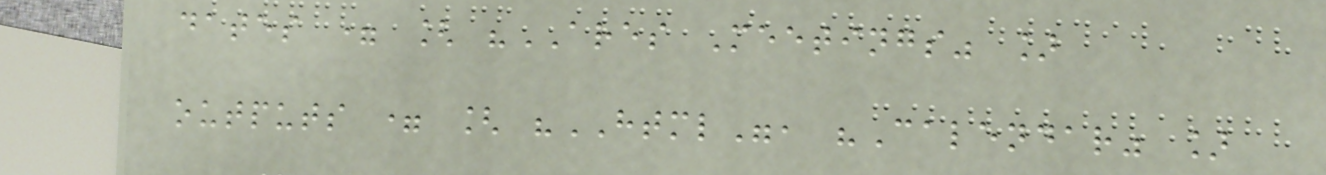dates = [ "ARES Meetings" ]
outputs = [ "HTML", "Calendar" ]
